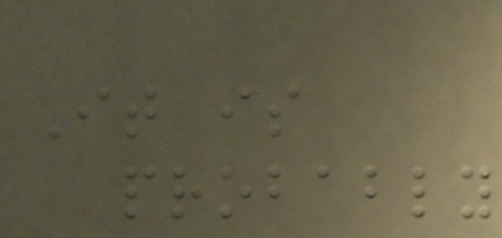It is
probably
